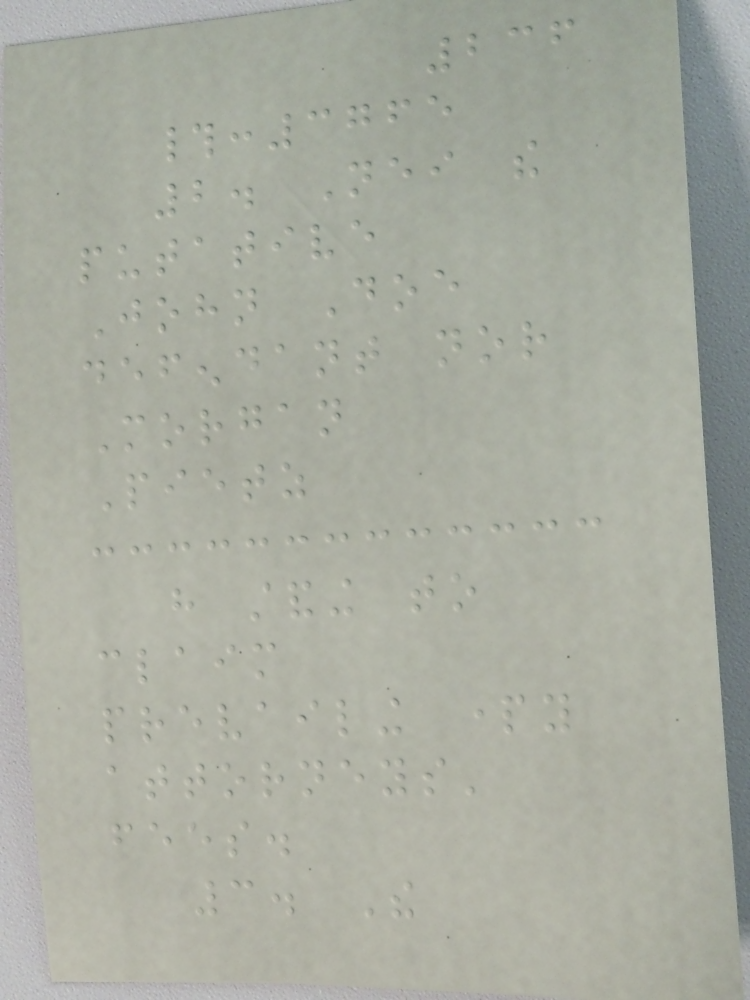236
#:3765
2. Neither the
putative
John Doe
defendant nor
Morgan
Pietz
have standing to
claim
prevailing party
attorneys'
fees.
3. The
